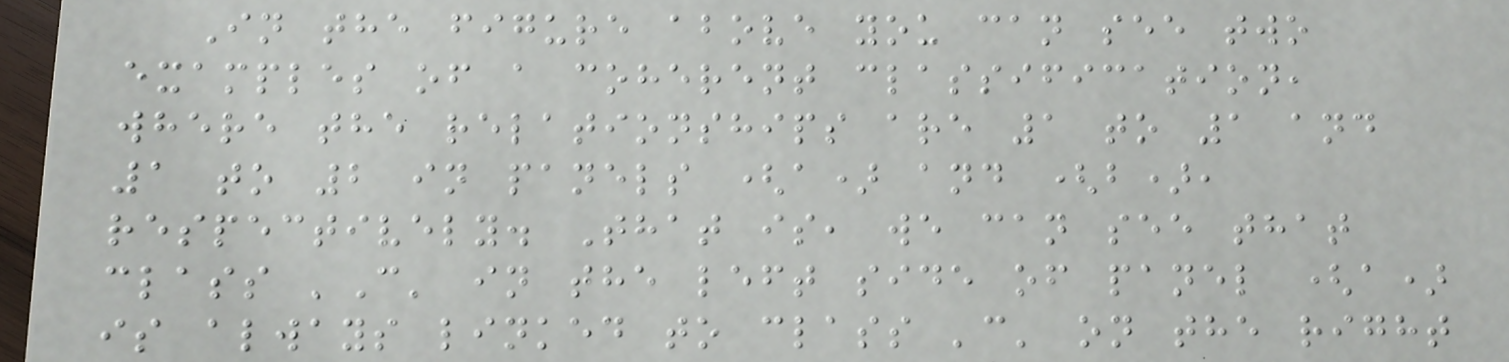In the figure above you can see two
examples of a coherent classification,
where the relationships are 1 to 1 and
1 to 2 in panels (a) and (b),
respectively. That is, we can see that
class 'C' in the left side of panel (a)
is always linked to class 'c' on the right
